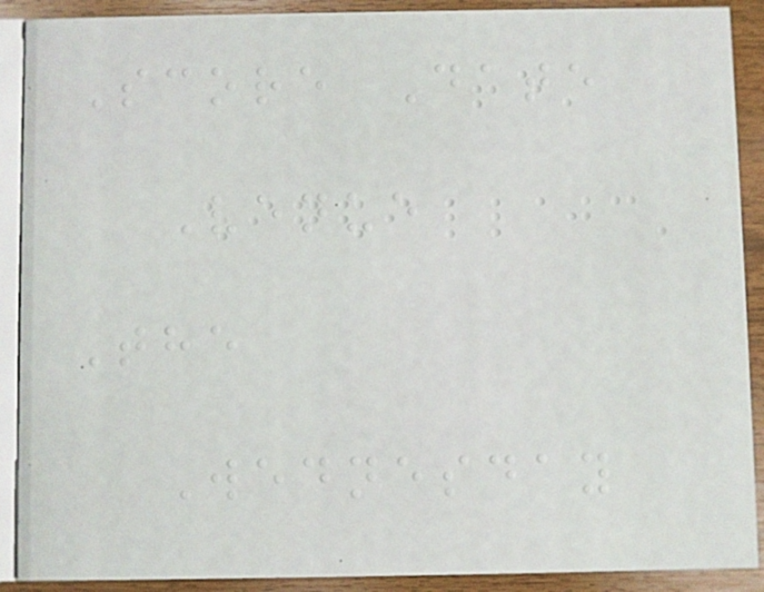Score Date
Venue
The
Wednesday
